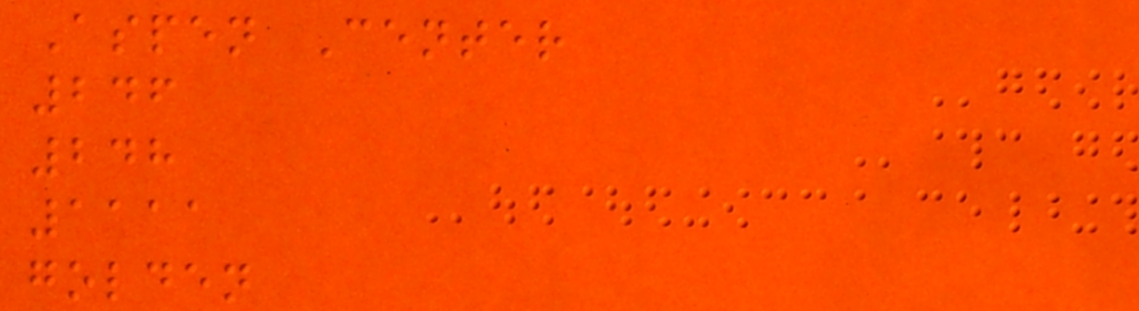Aspen Center
246
248
1111
golden
